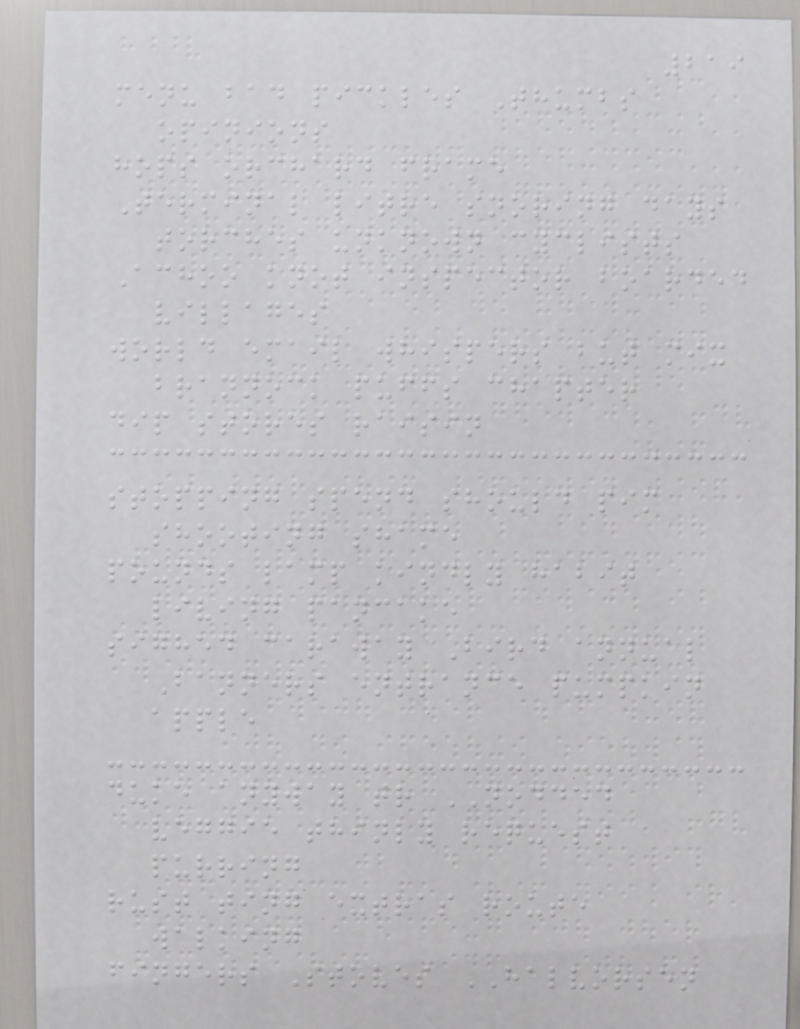219
menu bad pickles Thumbs
opinions
hops orchard frame
Terminal litre snoring days
torches unknown cyclists
Achoo knot inspector boarded
villages
world email whispers but mix
brannock puffs chapter
dip stores raisin
stopping spend should pim
shooting shame
pounds lamp kindly habit
living pancake
sighed caraway Bird annual
Banners entrance pumpkin
apple
duke anyway tr NODDED
veggie thinly request
purring
rust ting extras route
walking
fingers Stoves HALVORSEN
